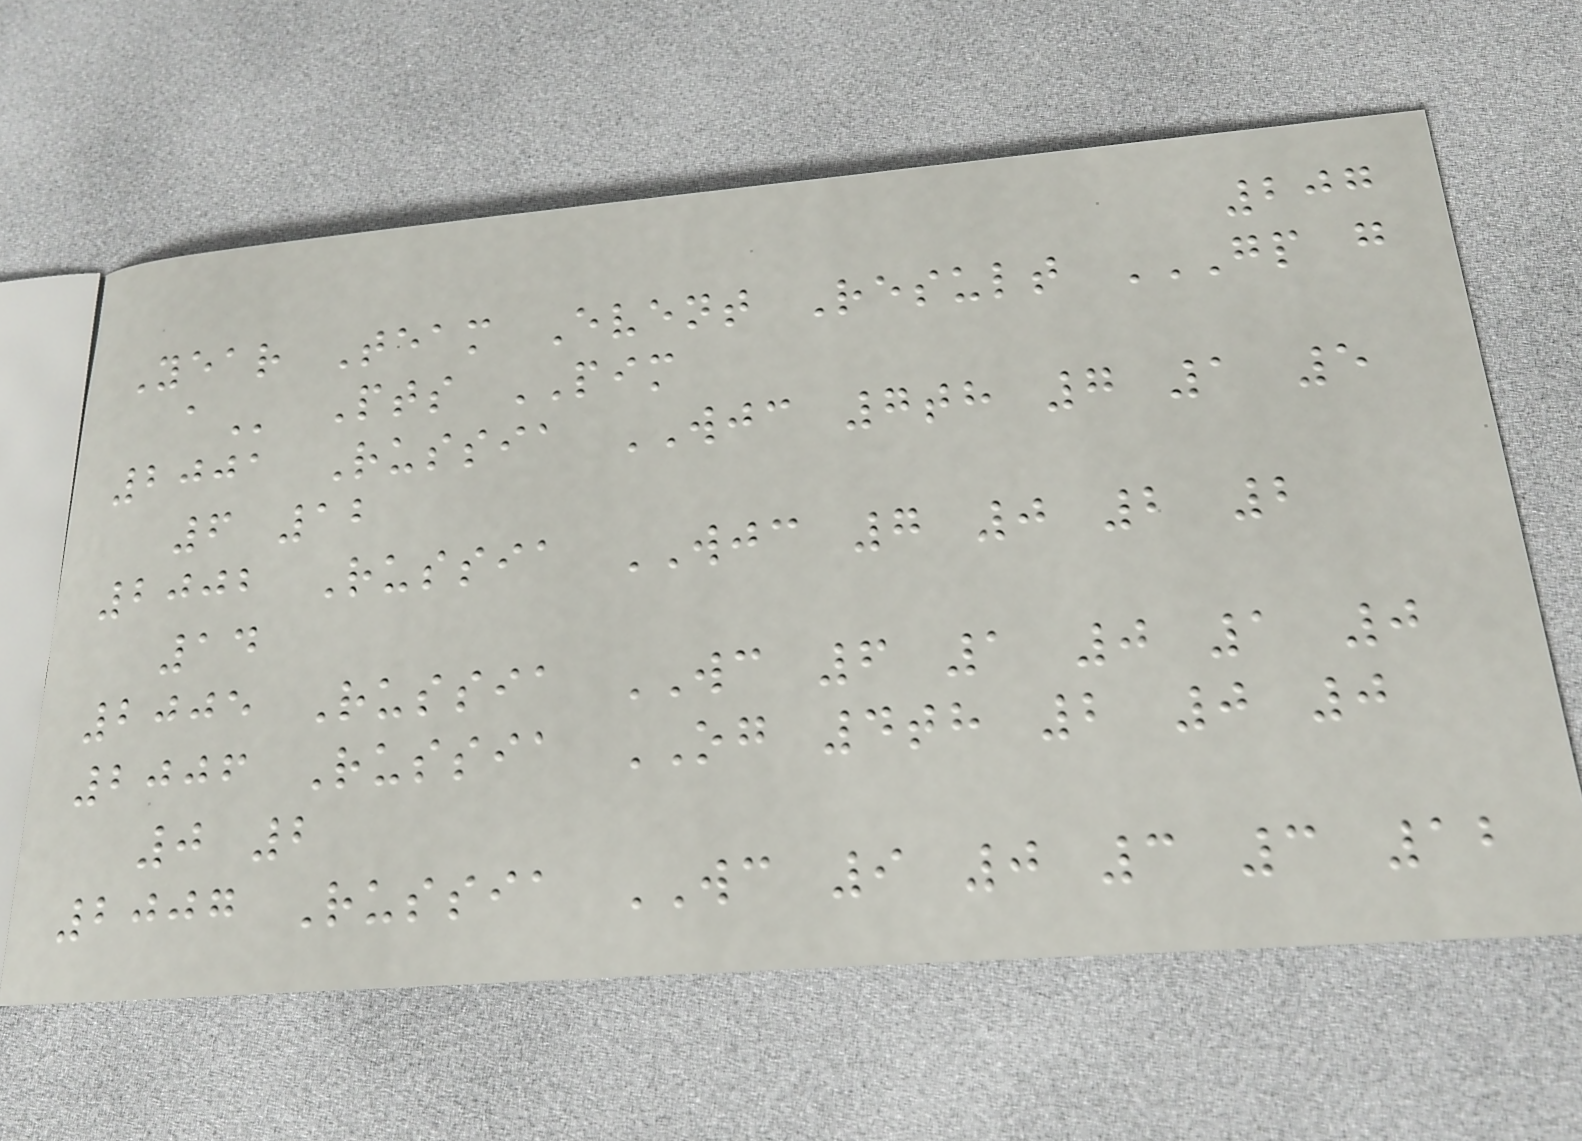207
Year Team Event Result GP G
A Pts PIM
2001 Russia WJC 7th 7 1 5
6 12
2002 Russia WJC 7 0 2 2
14
2005 Russia WC 6 1 0 1 0
2006 Russia OG 4th 2 0 0
0 2
2007 Russia WC 9 0 3 3 12
